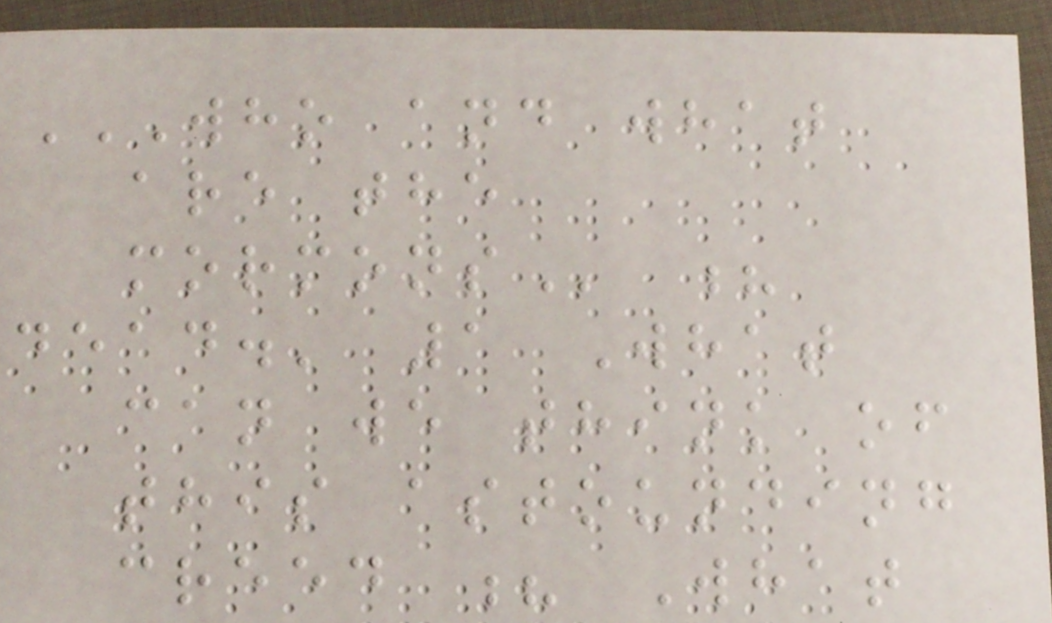WHO AND WHAT
ARE THE
MORMONS ?
dead.' 1 What
can we think of
this astounding
creed ? What
